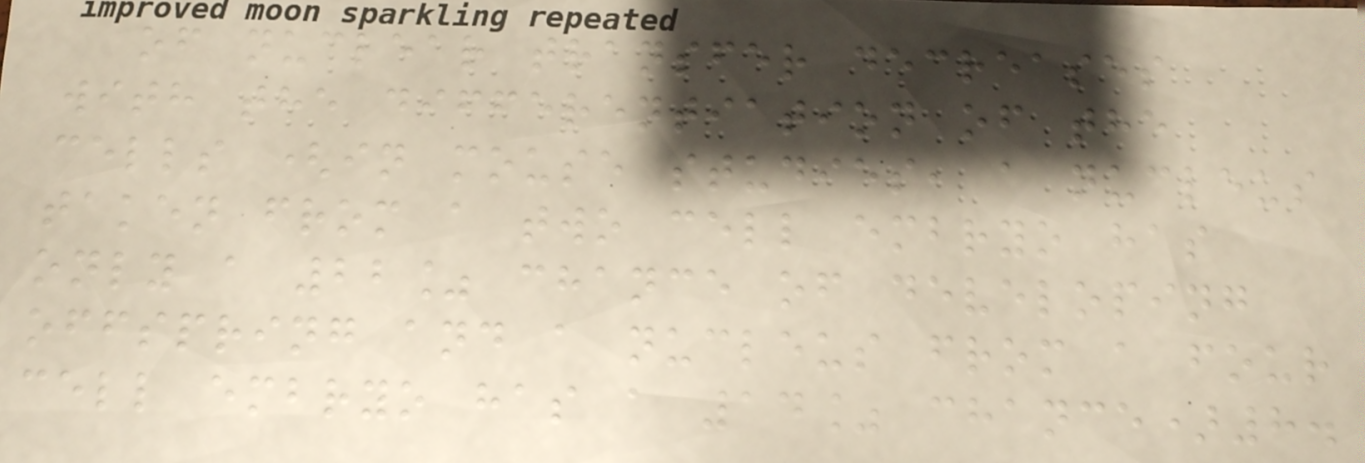of nuclear transfer decreases
with the differentiation of the
cells (in mouse studies, a nucleus
taken from a two cell embryo has
only a 22% chance of developing
offspring and a nucleus from a four
cell embryo has a 14% chance)8.
